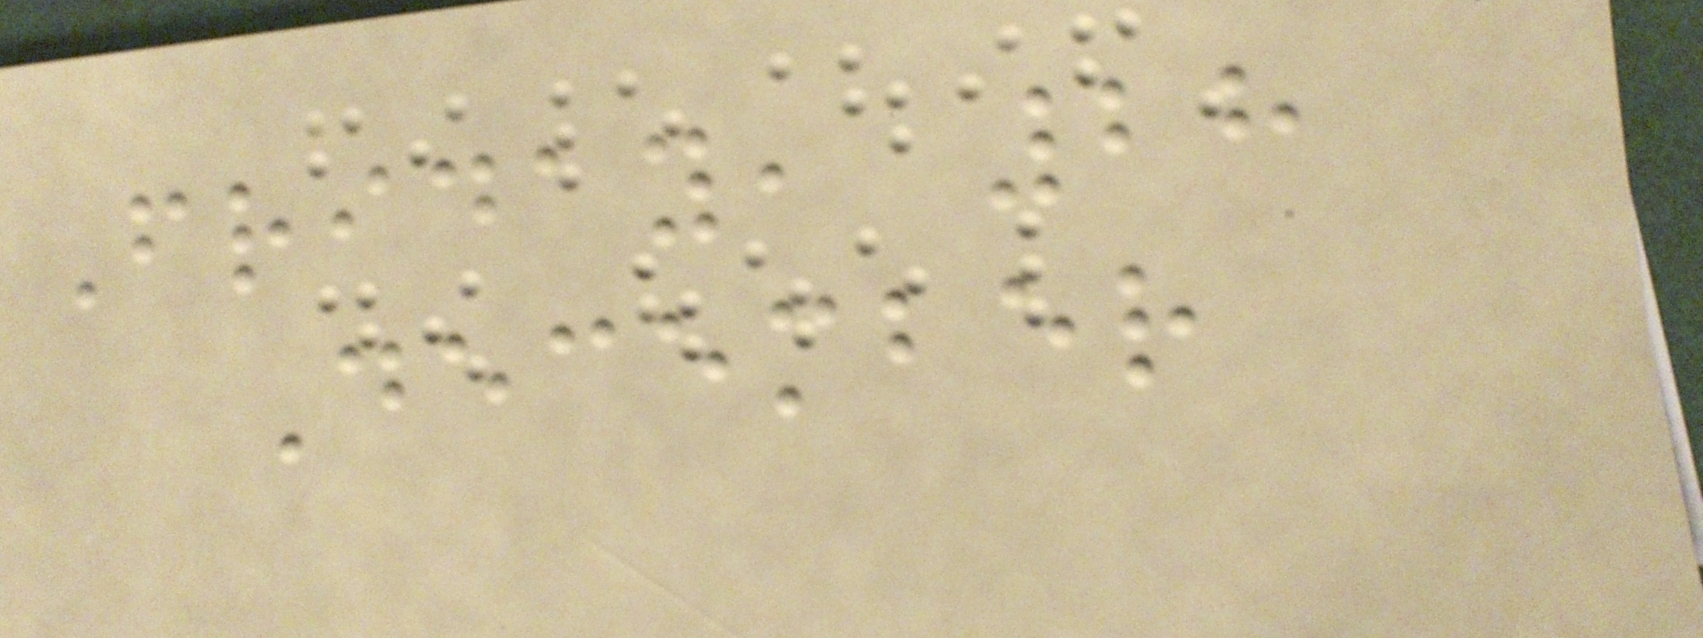Friday, 28
December
